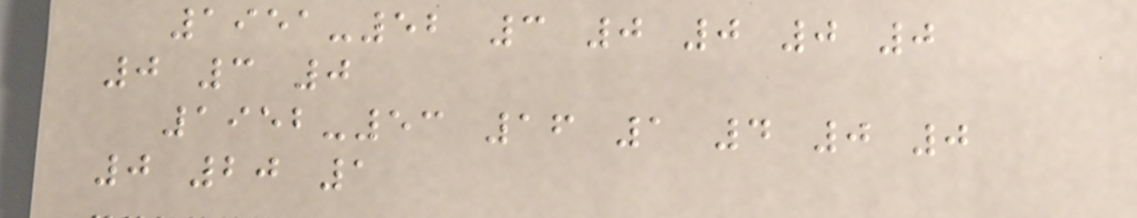1951-52 3 0 0 0 0
0 3 0
1952-53 16 1 4 0 0
0 20 1
